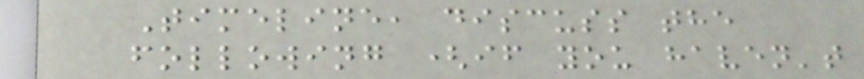Timeline, discuss the
following (if you haven't
